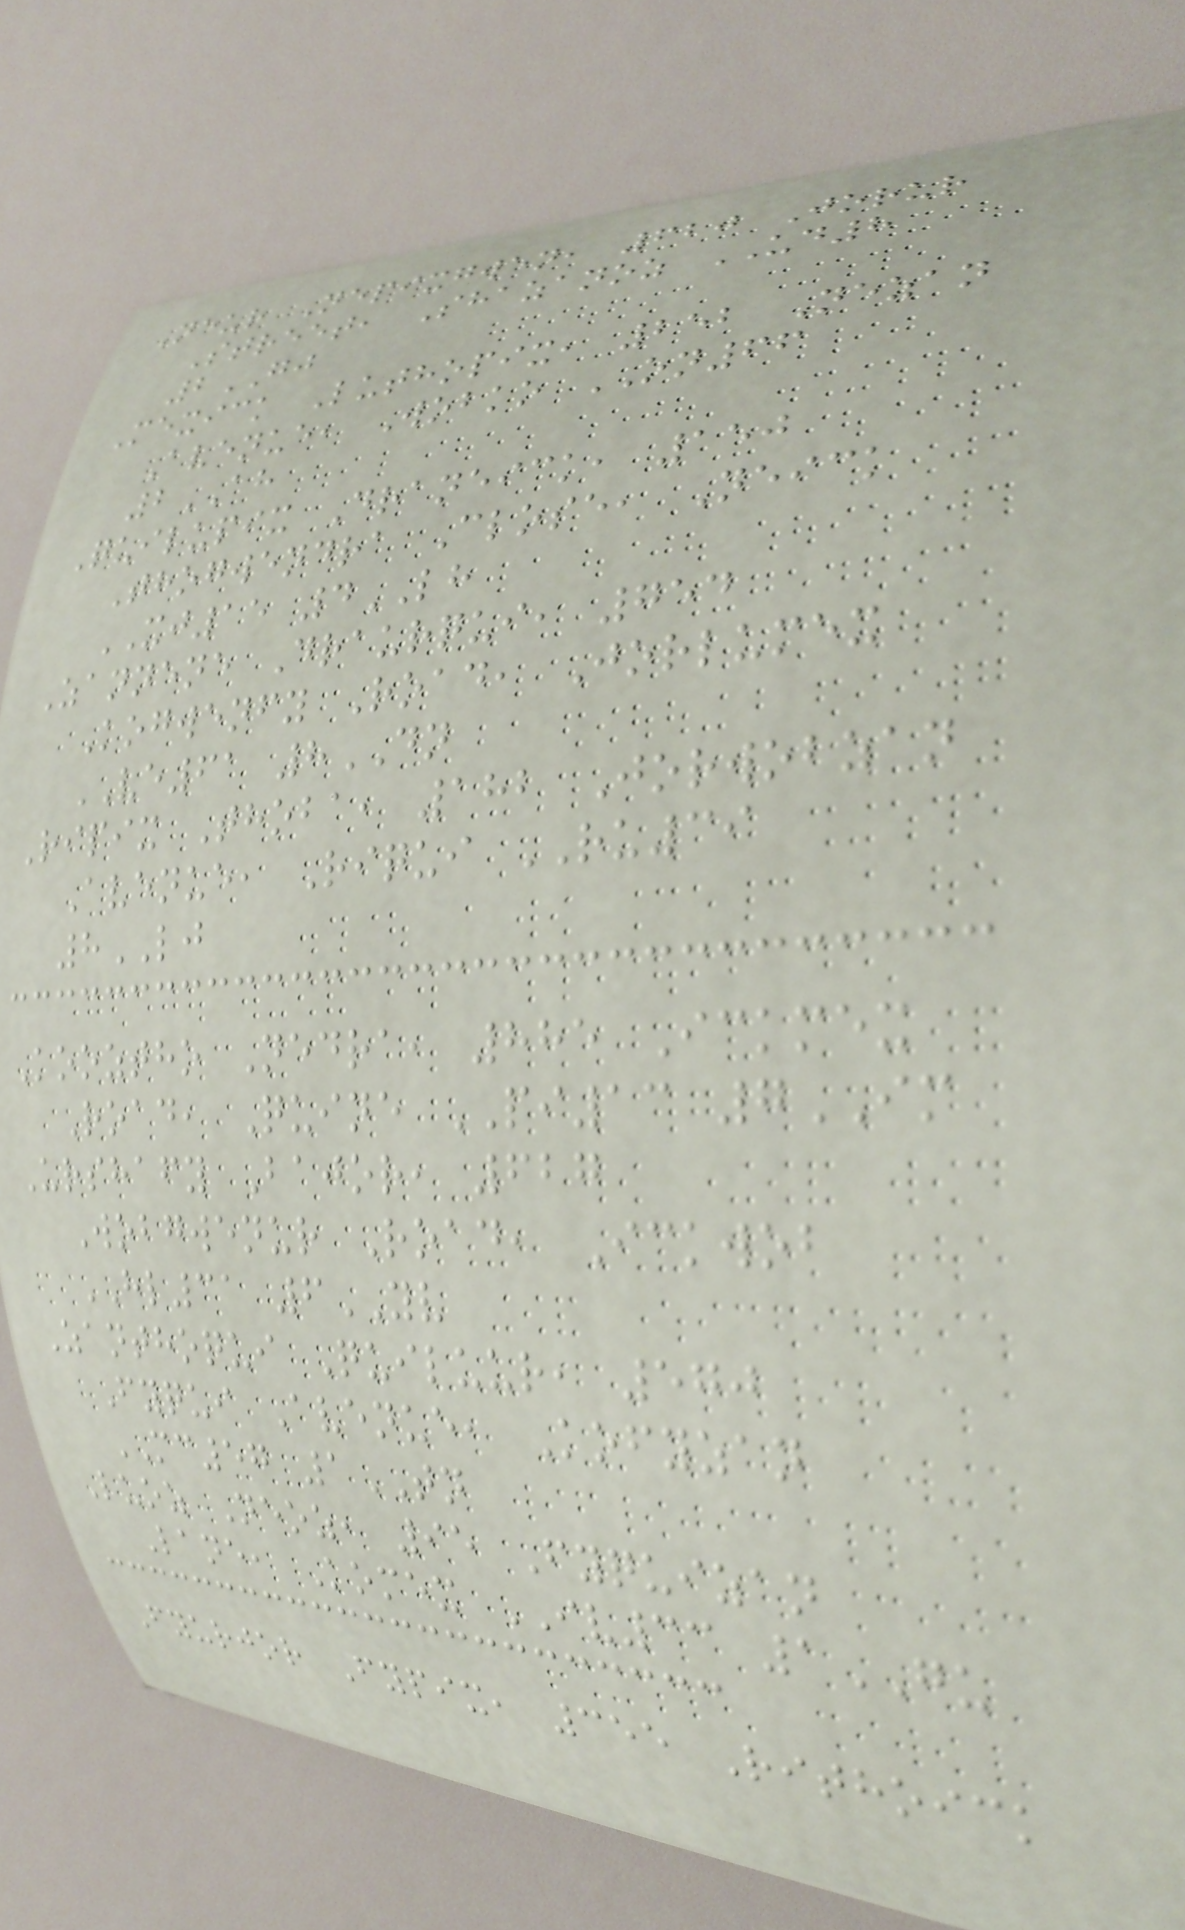Neur Nepixgwen, 620 Jorur
Street, Shazanoz UD8
2GJ
Mexick Luthopix, 252 Nezan
Avenue, Wobko ON66
2AH
Quilupix Draneick, 150
Thogwendra Close, Neick
XJ15 4LH
Zannene Draurqui, 754
Kogwenfy Road, Jorlumex
VE61 8DN
Ripix Thoba, 182 Jorwobzan
Avenue, Riqui RU39
8LJ
Kooztho Nedra, 885 Ickmex
Road, Quine PI13 7IM
Urshafy Bajor, 627
Wobgwenur Road, Ickwob
HL31 6YV
Zanthoqui Quiluur, 570
Fyqui Avenue, Kofyzan
MC57 1TN
Luoz Neoz, 95 Fyquizan
Lane, Komex IV33 1GU
Fyurjor Fypix, 355 Rithoick
